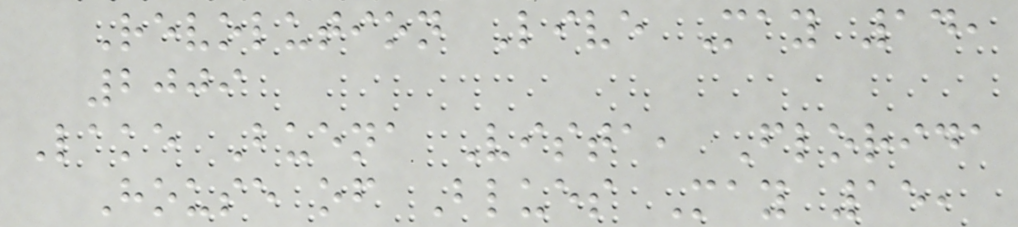Revolution Live May 14,
2009
Lake Buena Vista, Florida
House of Blues May 15,
